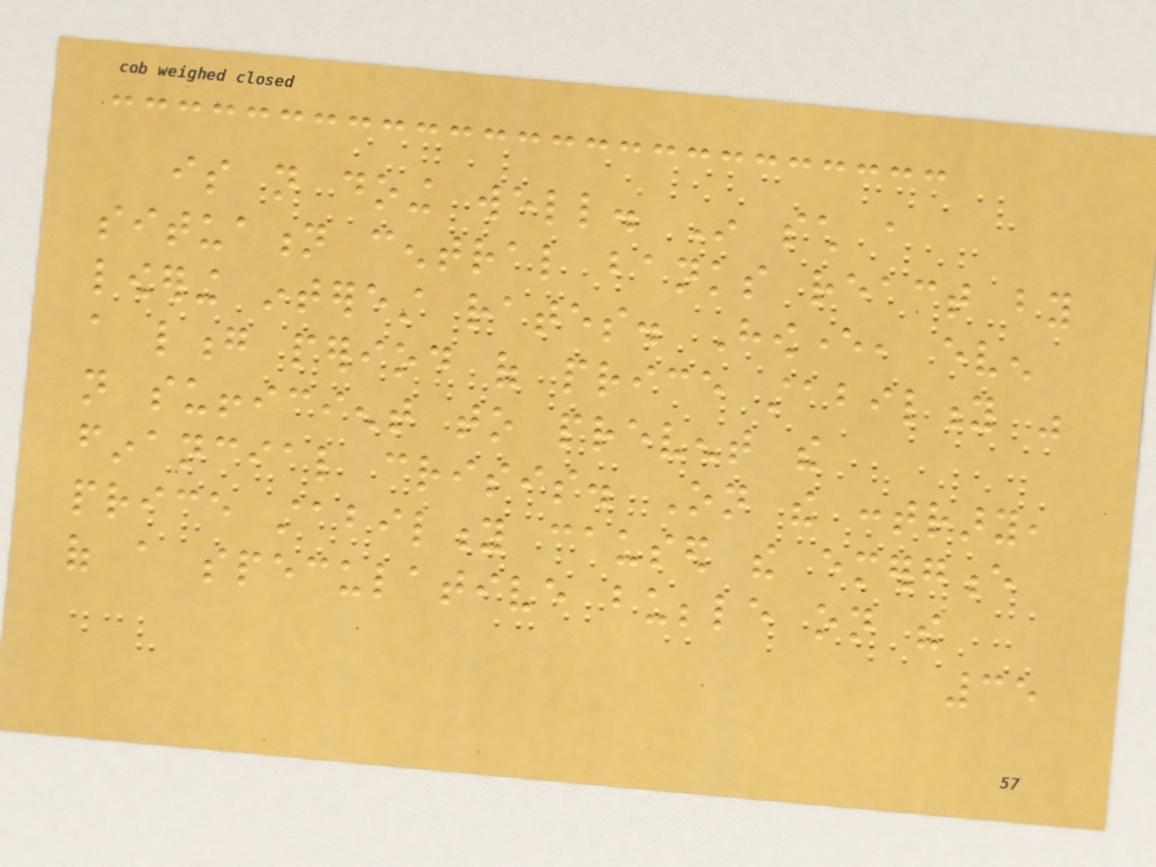is not doing well. In such a
situation central banks react by
lowering interest rates. However, even
a long period of price stability was
not sufficient to prevent the
financial crisis. On the contrary,
price stability caused the emergence
of a speculative bubble on the
35
